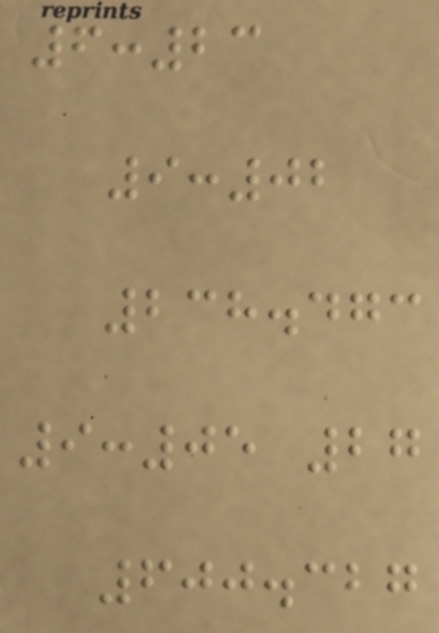6:23
9:02
238.473
9:05 27
600.327
